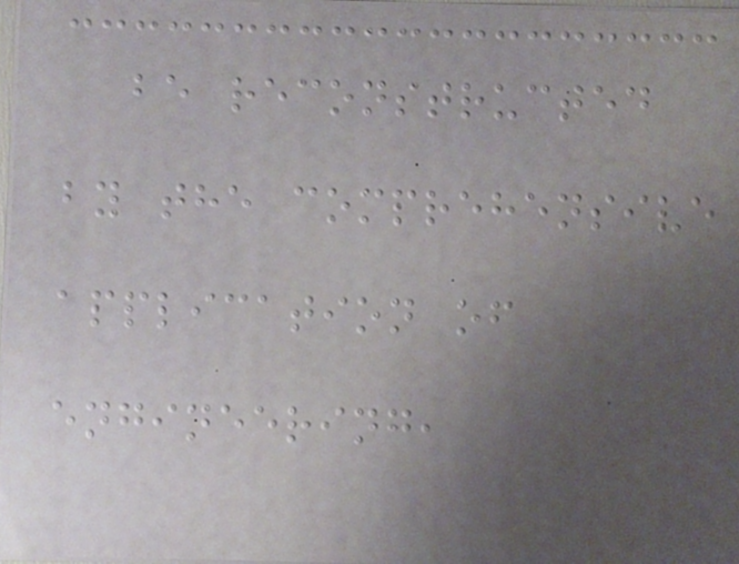be reconstructed
by the comprehensive
application of
engineering,
